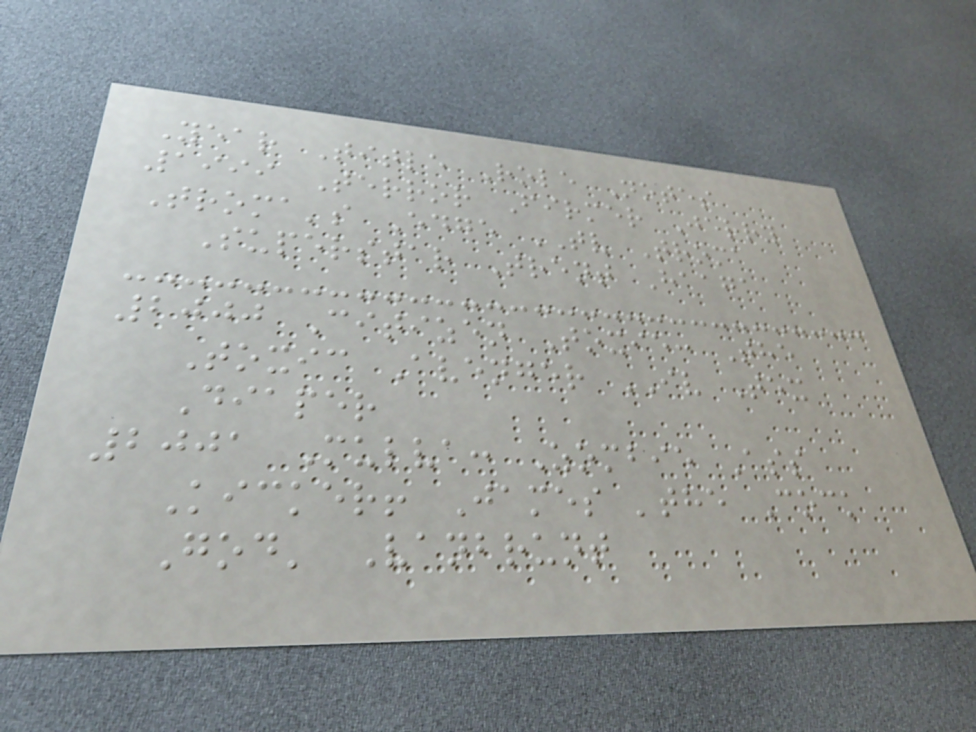Year Title Role Notes
1999 Terror Firmer Jerry
Troma's Edge TV Troma
Superstar Trent Haaga
2000 Citizen Toxie: The
Toxic Avenger IV Tex
Diaper
2001 Mulva: Zombie Ass
Kicker! James 'the Cock
God' Vanbrunt
